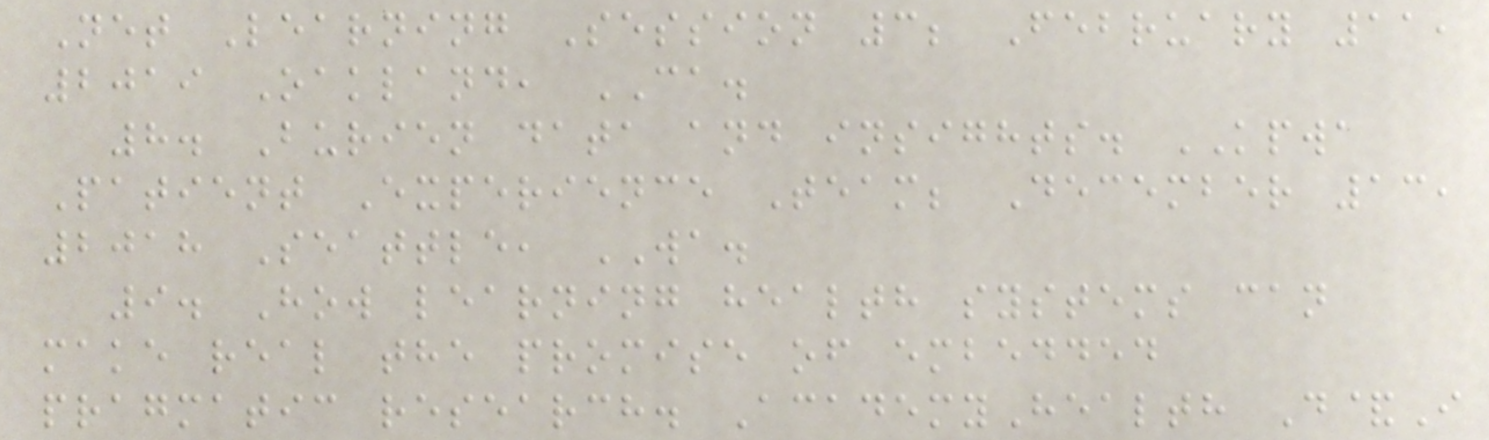Net Learning Session 3; February 11,
2019 Oakland, CA.
8. Burien data and insights. KPWA
Patient Experience Team; December 13,
2018 Seattle, WA.
9. How learning health systems can
make real the promise of embedded
pragmatic research. AcademyHealth D&I
